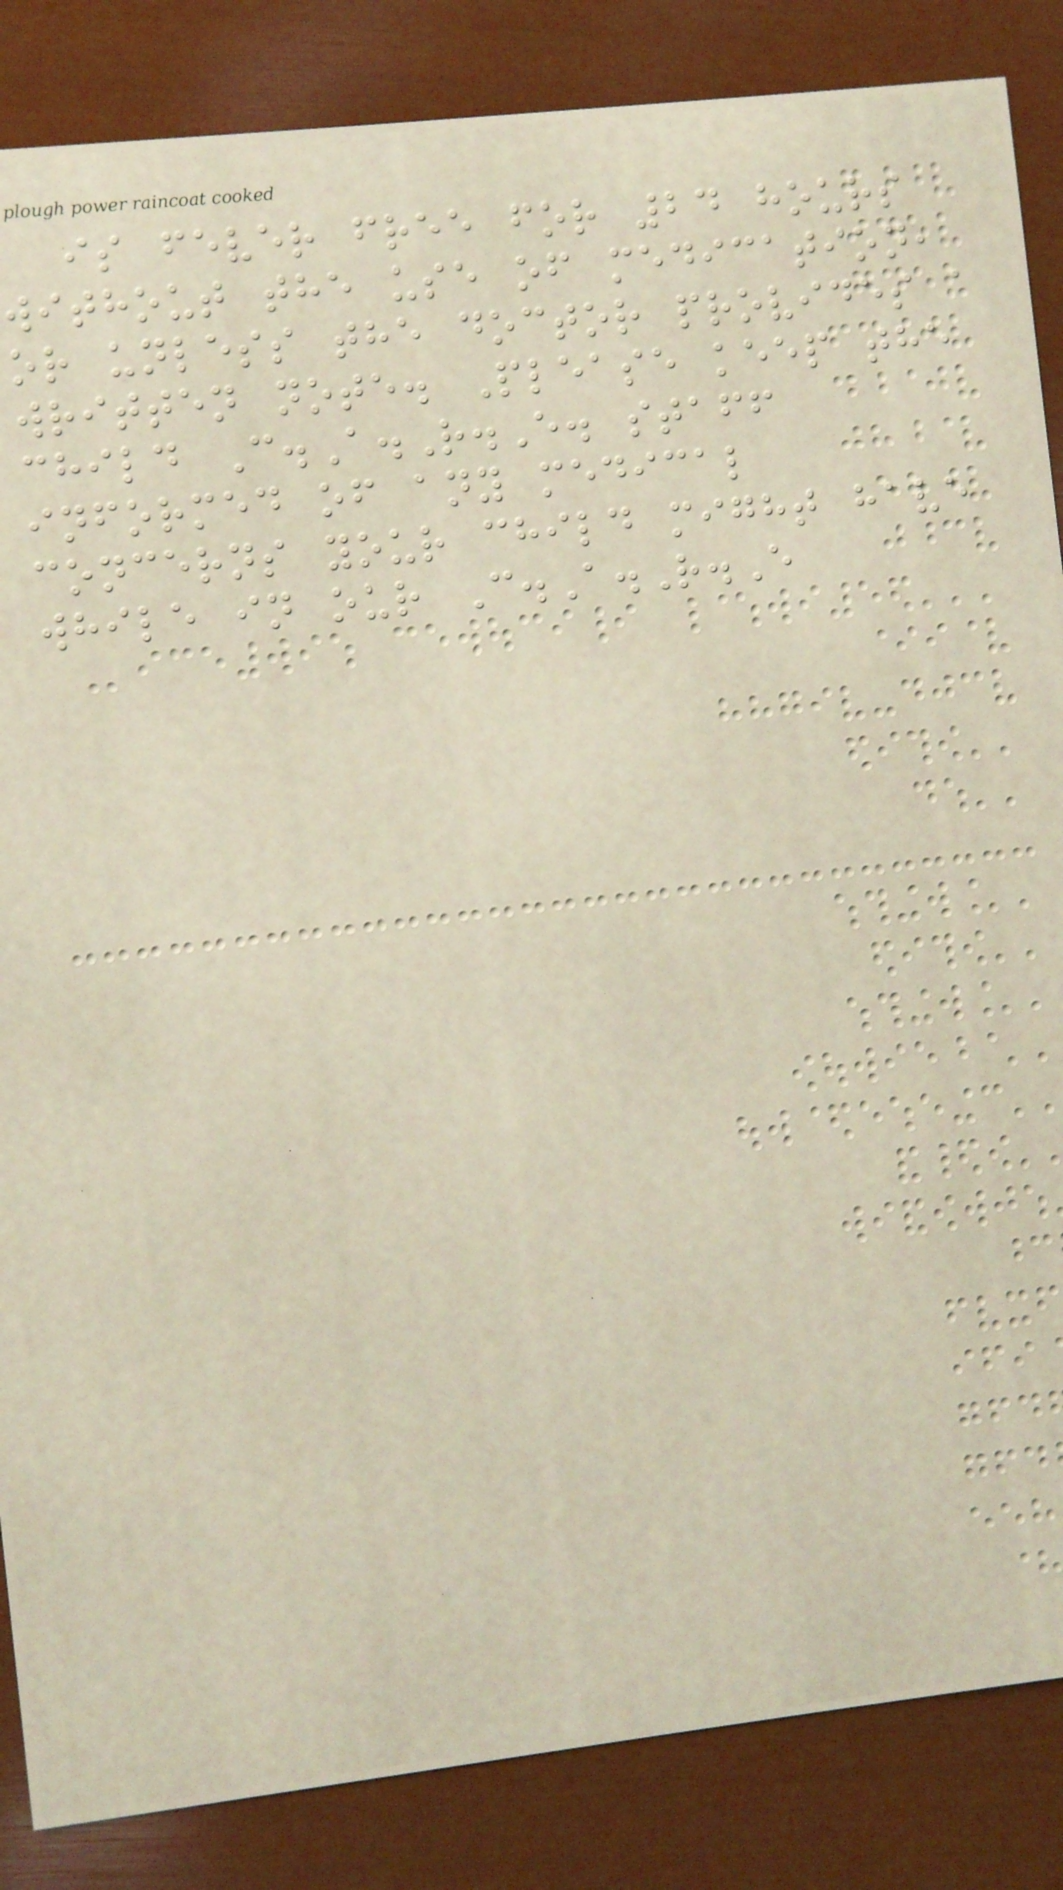is fever free for 24 hours
without the use of medication,
or unless the doctor provides a
written note. Please keep the
child C.A.R.E. staff
informed of any medical
concerns your child might have
while in our C.A.R.E
